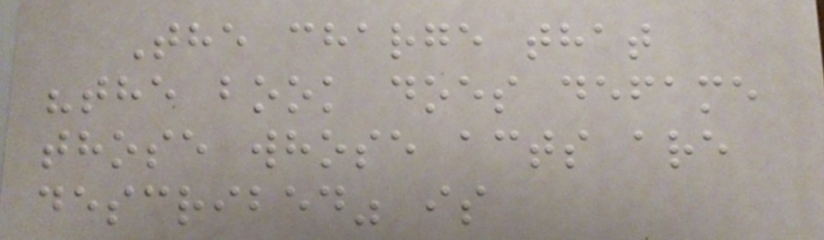The charge that
"the book does defame
those whose acts are
described" is
